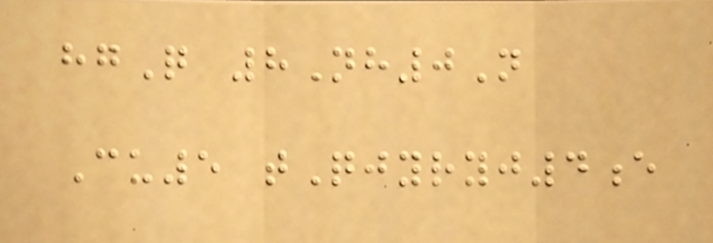hgQ 8Nh0N
Cu5 tQjyryj4e
